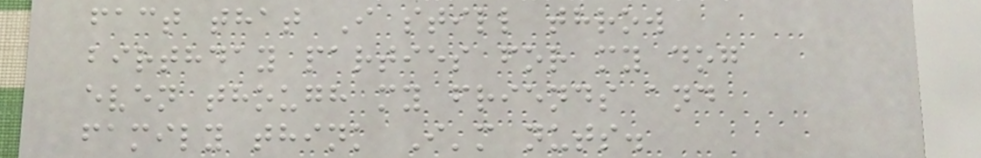fact that I still throw
birthday parties for my dog
even though my friends and
family think I'm nuts.
